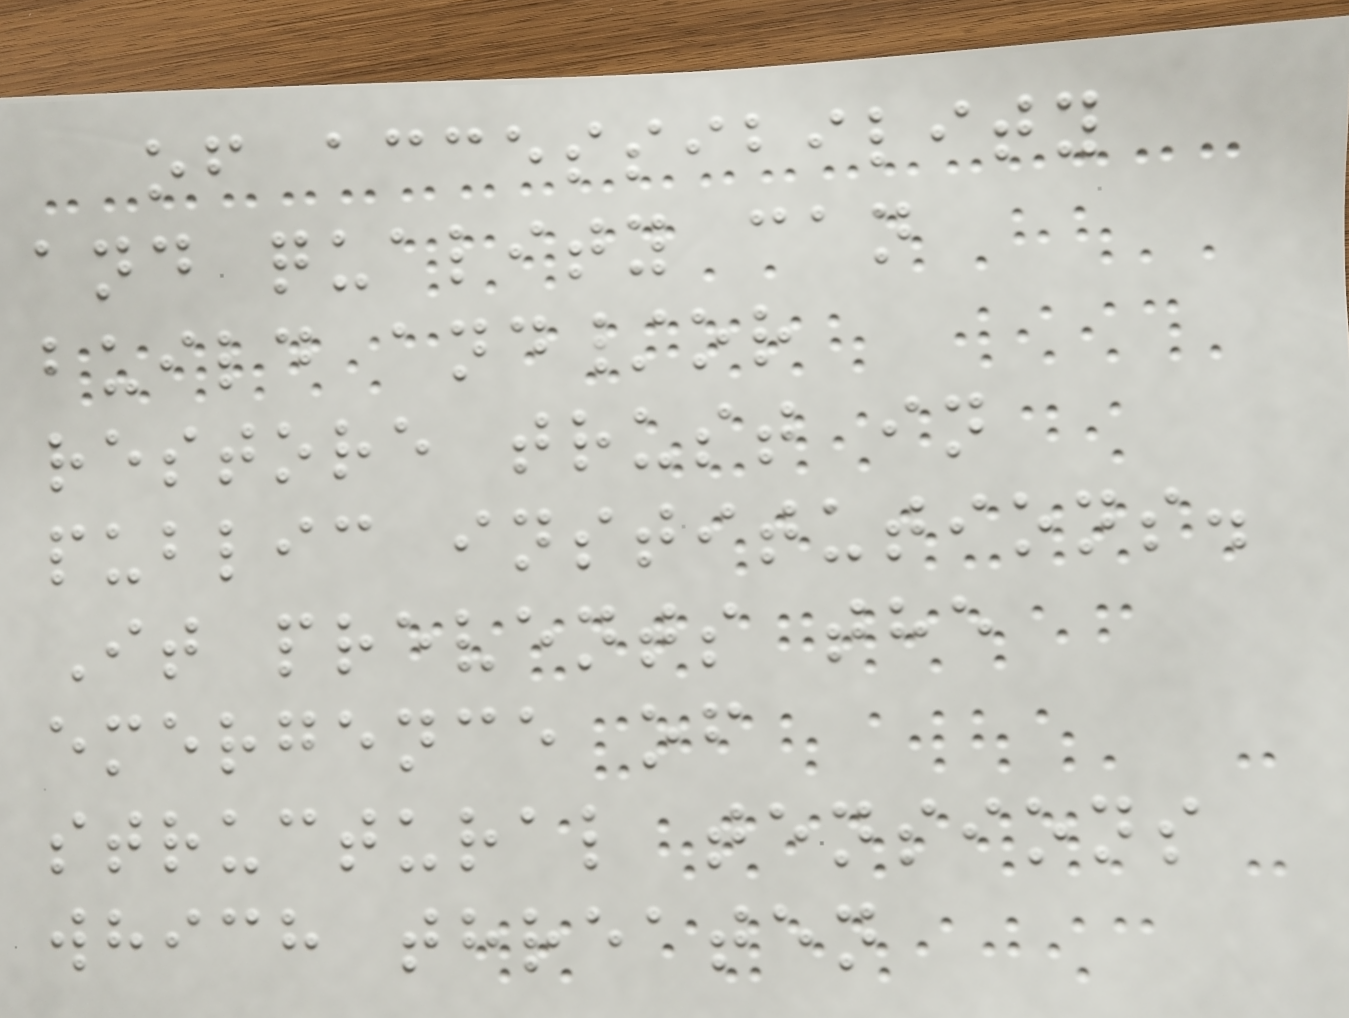of accessibility
and quality can
build and/or
restore trust in
public institutions.
It prevents the
emergence of
structural tensions
which threaten
